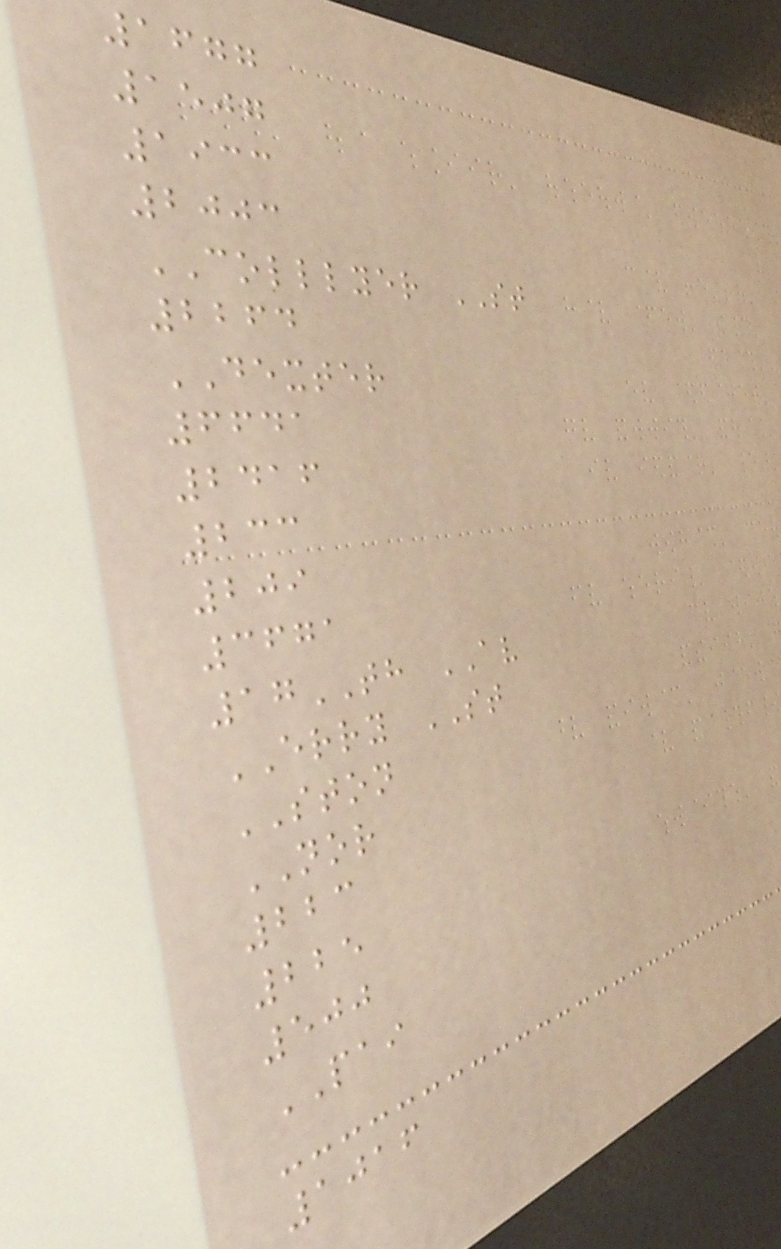1677
1507
1933
2003
COLLLYER ST
2264
DEXTER
6641
2416
233
209
3671
17TH AV
ERRY ST
STON
NOR
223
225
500
PAI
1016
